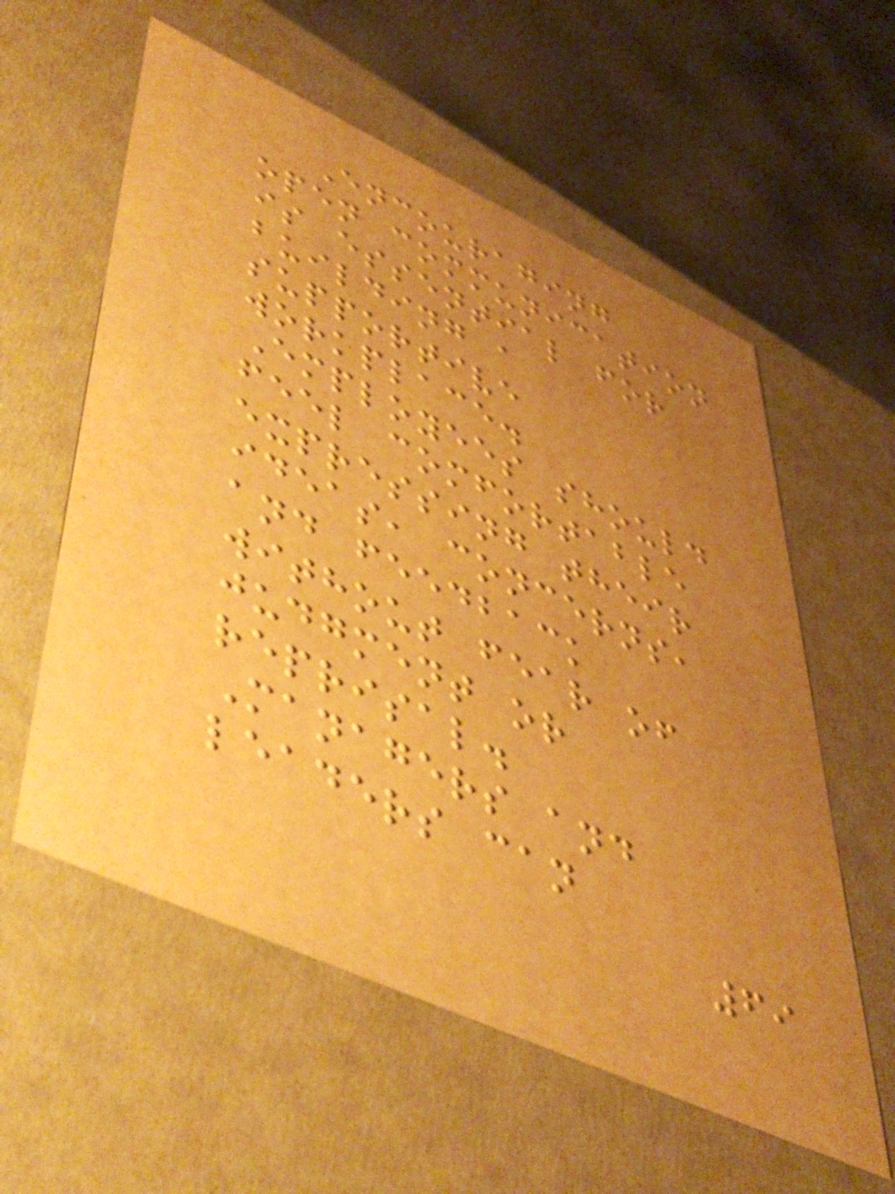Encouraging
open communication
is essential for
building a
supportive
workplace.
Employees should
feel comfortable
expressing their
ideas, concerns,
and feedback
without fear of
judgment or
reprisal.
Managers and
leaders can
69
